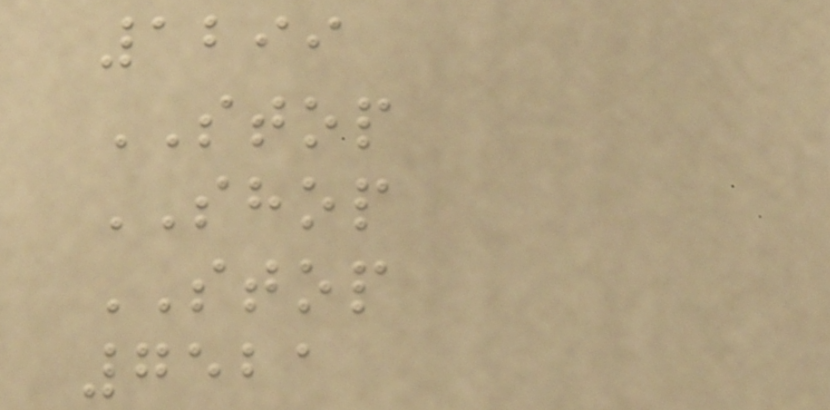1299
STOP
SHOP
STOP
7521
